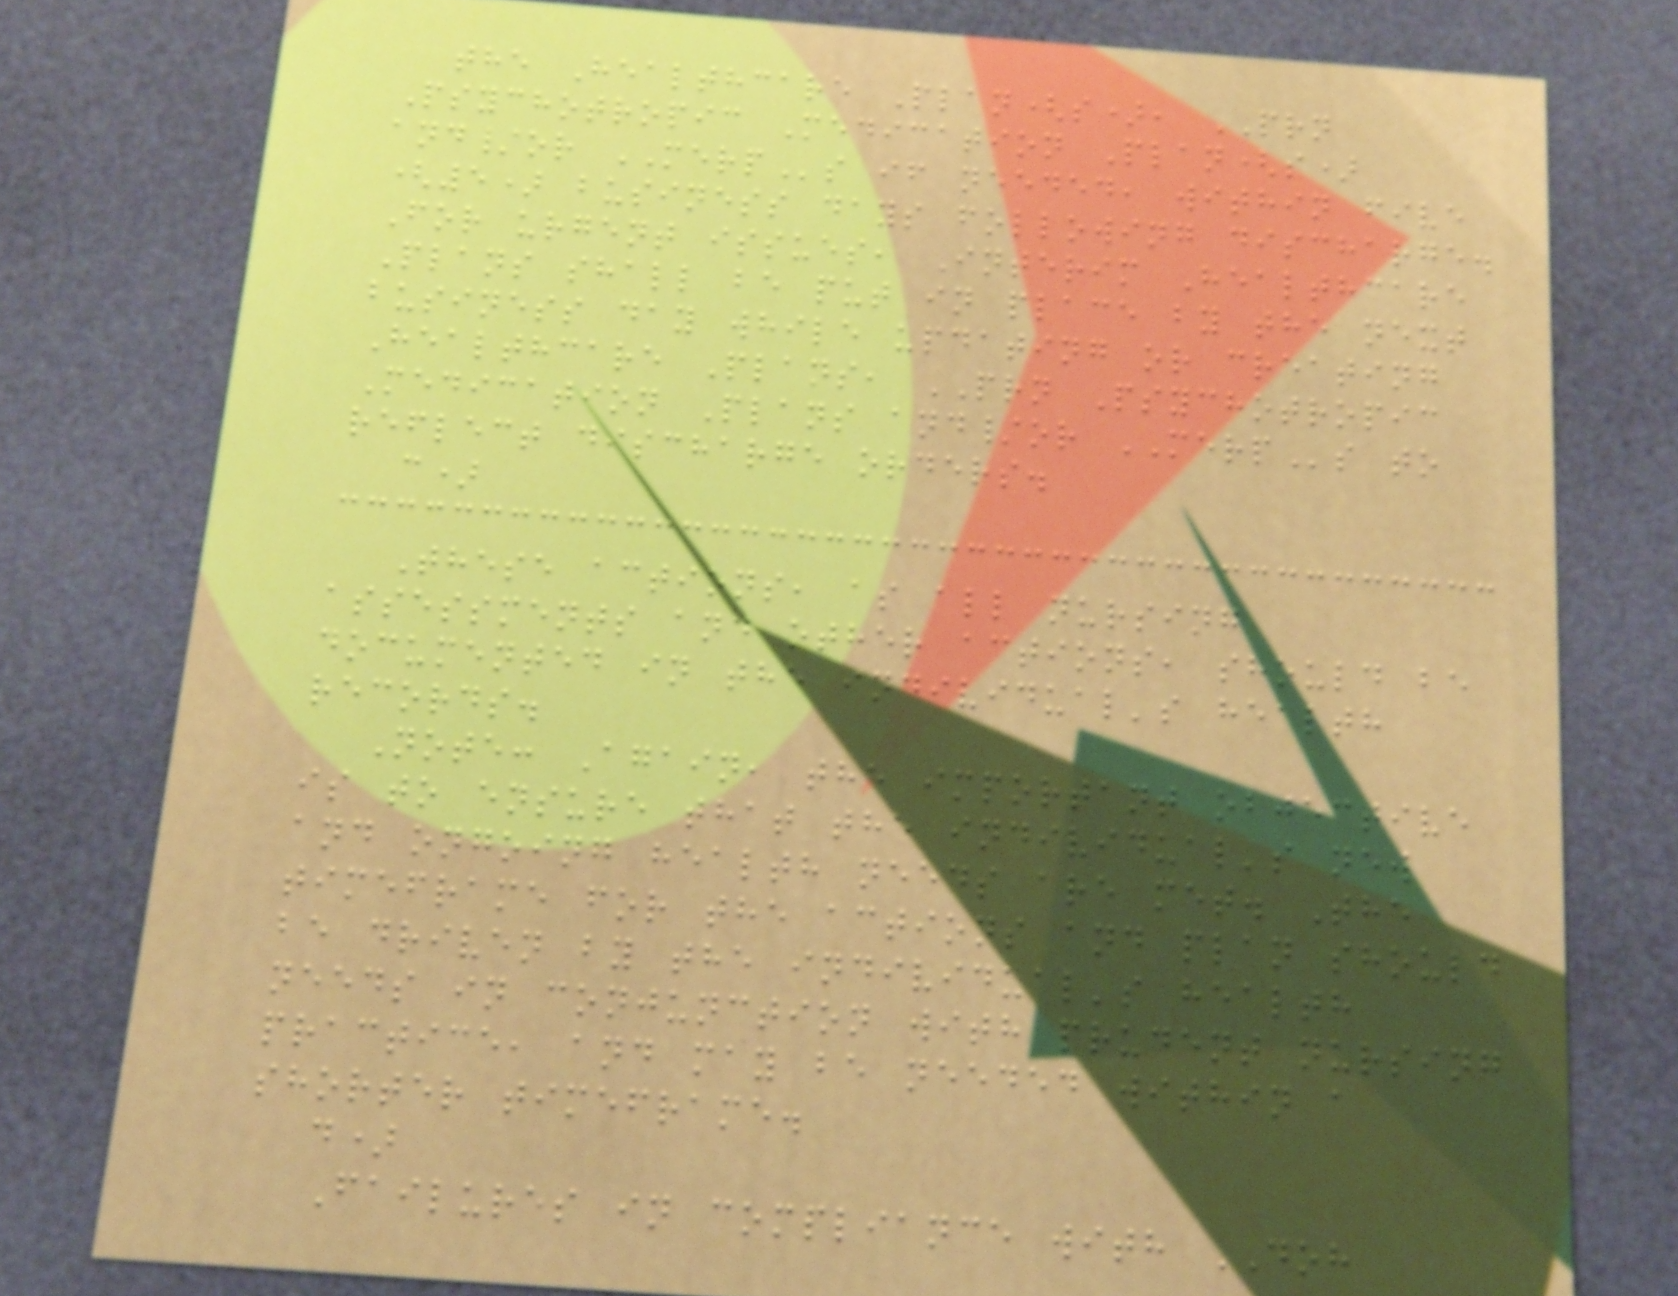the Healthcare Plan(s), PRN
Psychotropic Medication Plan(s)
and/or MERPs if needed, within five
(5) business days following discharge.
For urgent issues, Interim Healthcare
Plans shall be put in place by the next
business day while updating or creating
Healthcare Plans, PRN Psychotropic
Medication Plans and/or MERPs to
reflect discharge orders.
c)
These actions, as all nursing
assessments and other actions, should be
documented in the individual's health
records.
Note: Again, the important objective
is to ensure that the individual's new
and ongoing health needs are met. The
timeframe for the actions and plan should
be driven by the individual's health
needs in conjunction with prudent nursing
practice, and may be needed within a
shorter timeframe.
d)
Failures in compliance with DOH
